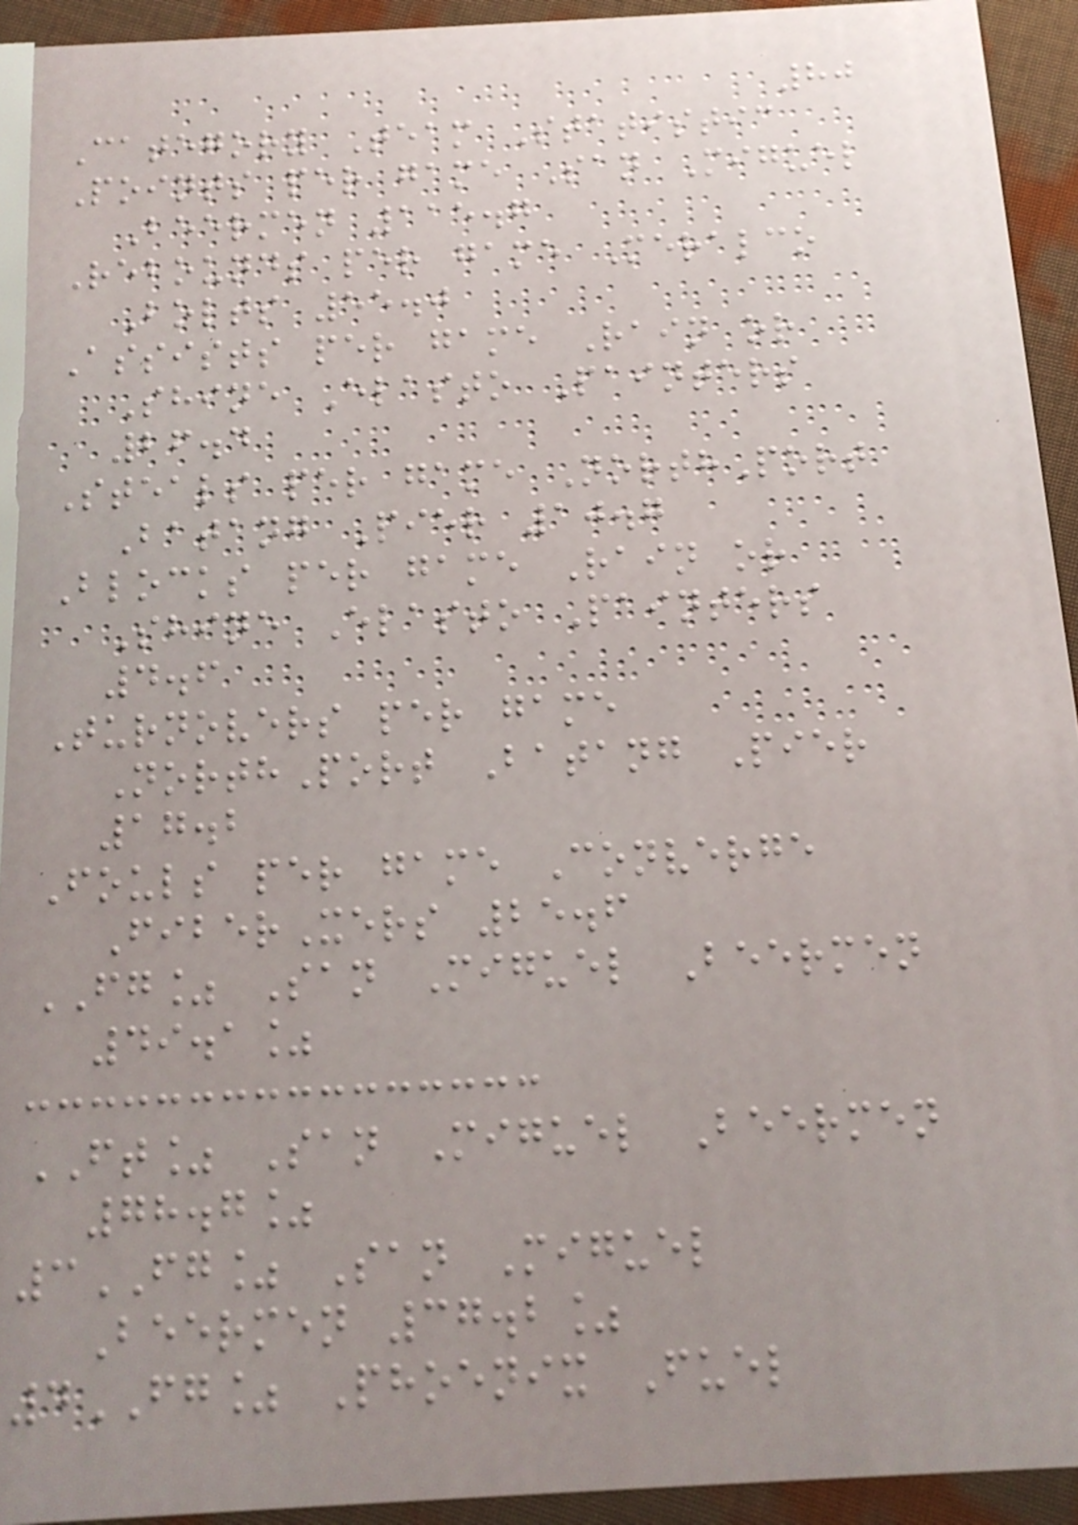80
Category Team Statistic
Points per game San Miguel
Beermen 115.7
Rebounds per game Meralco
Bolts 55.0
Assists per game Rain or
Shine Elasto Painters
26.4
Steals per game NorthPort
Batang Pier 10.7
Blocks per game Rain or
Shine Elasto Painters
4.6
Turnovers per game
NorthPort Batang Pier
17.2
Fouls per game Converge
FiberXers 25.6
FG% San Miguel Beermen
49.1%
FT% San Miguel Beermen
78.7%
3FG% San Miguel
Beermen 37.2%
4FG% Phoenix Fuel
